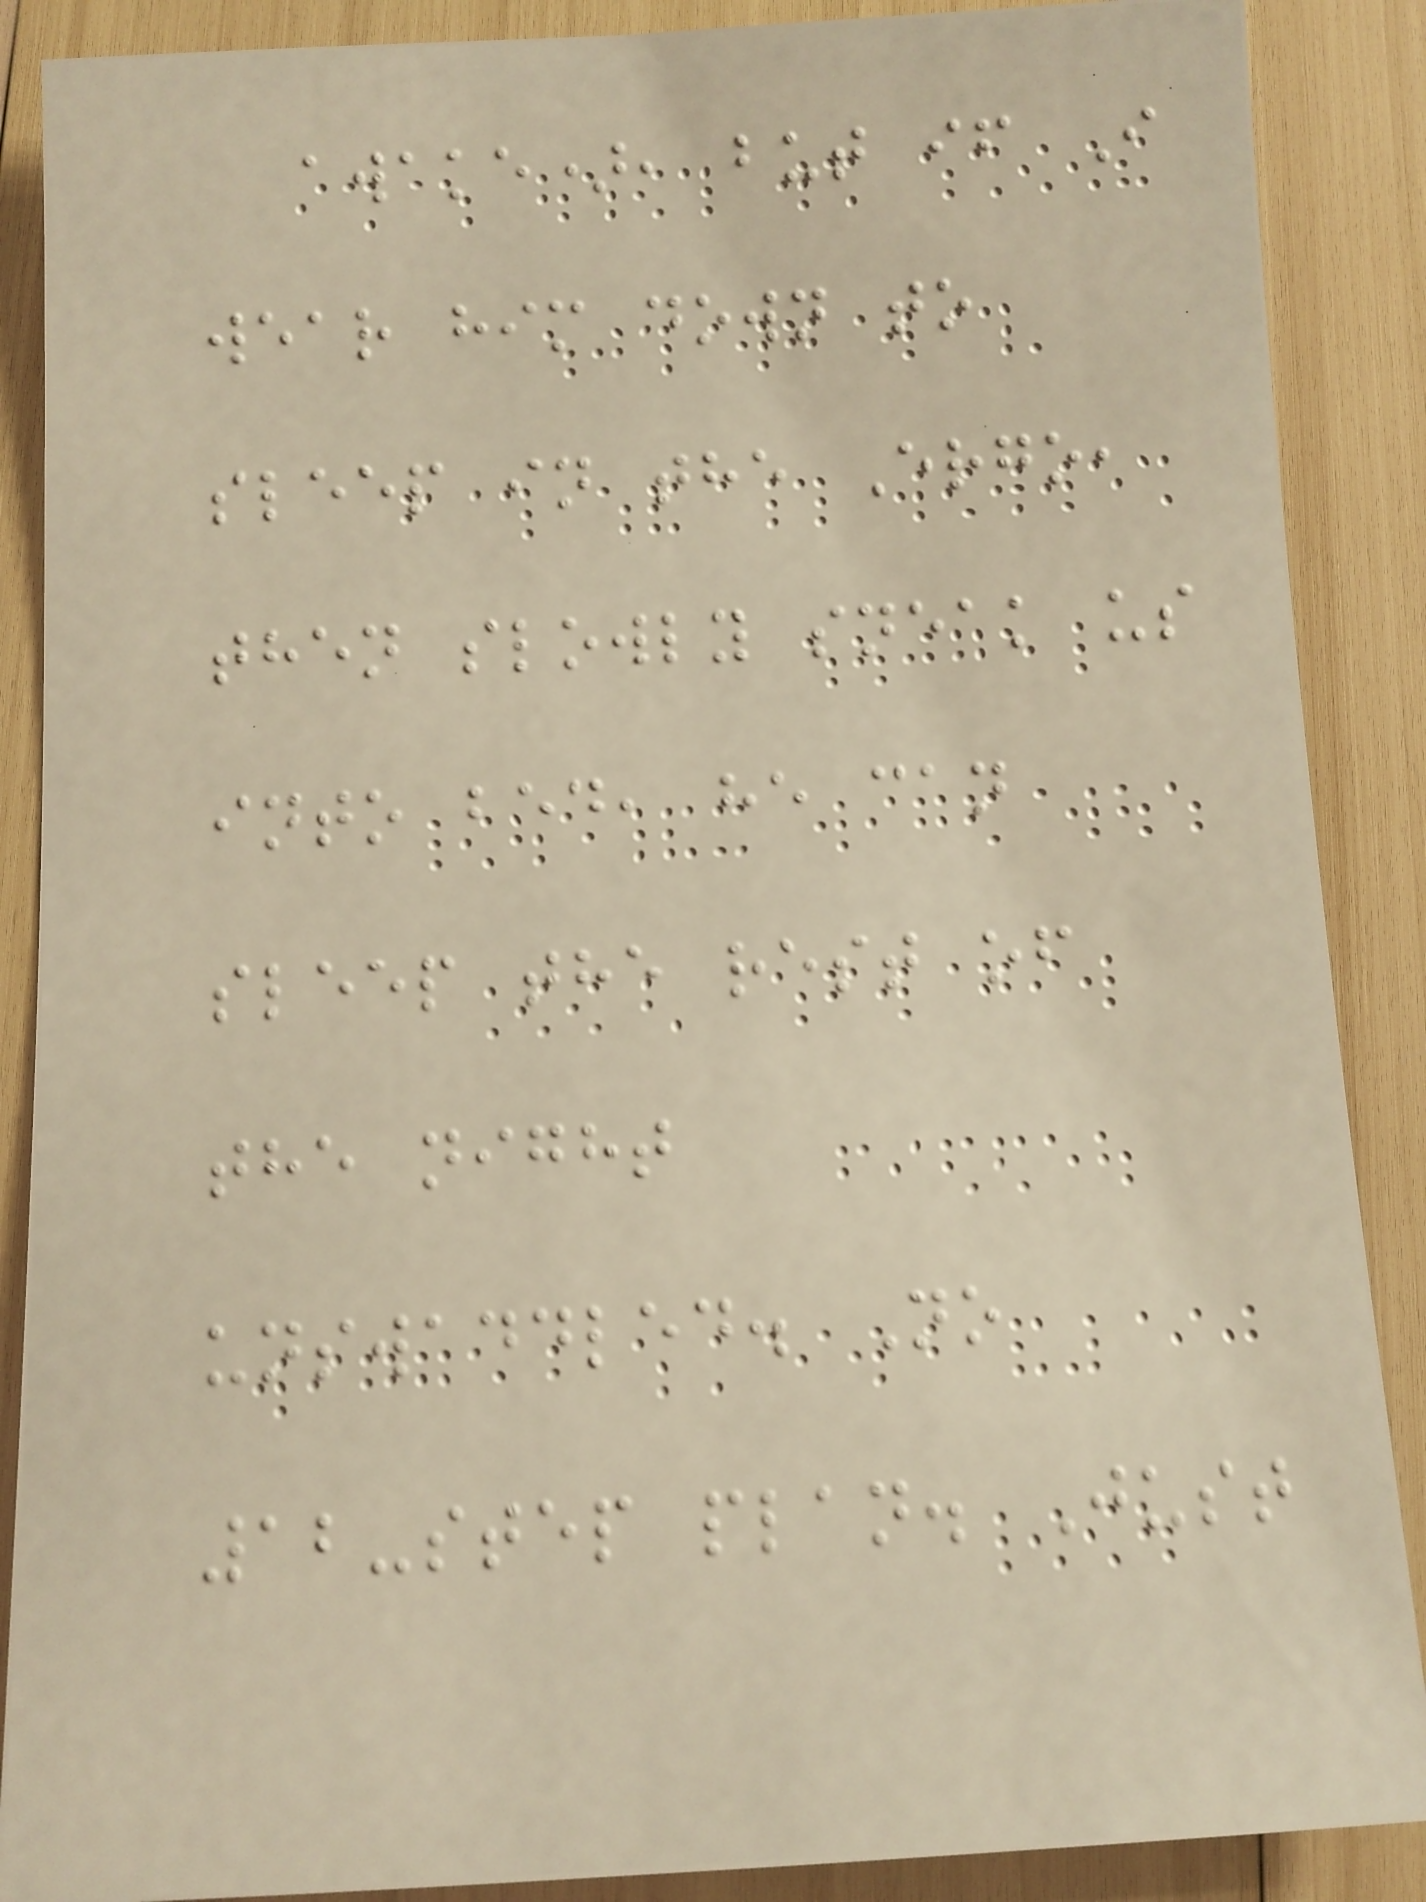awake), but if I
wear him down to
sleep in the Ergo,
then slowly sneak us
into bed, he can
sleep the rest of
the night
unswaddled. No
12-step plan. Just
